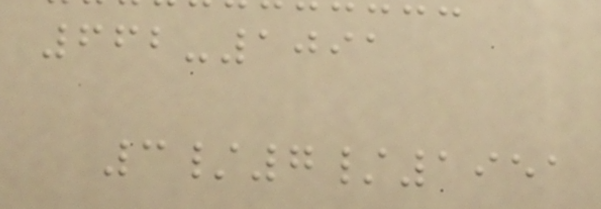662-1091
3/7/1951
